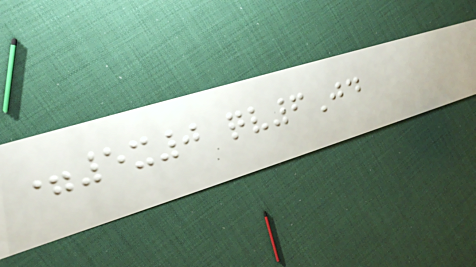=5x0 qv6Jd
